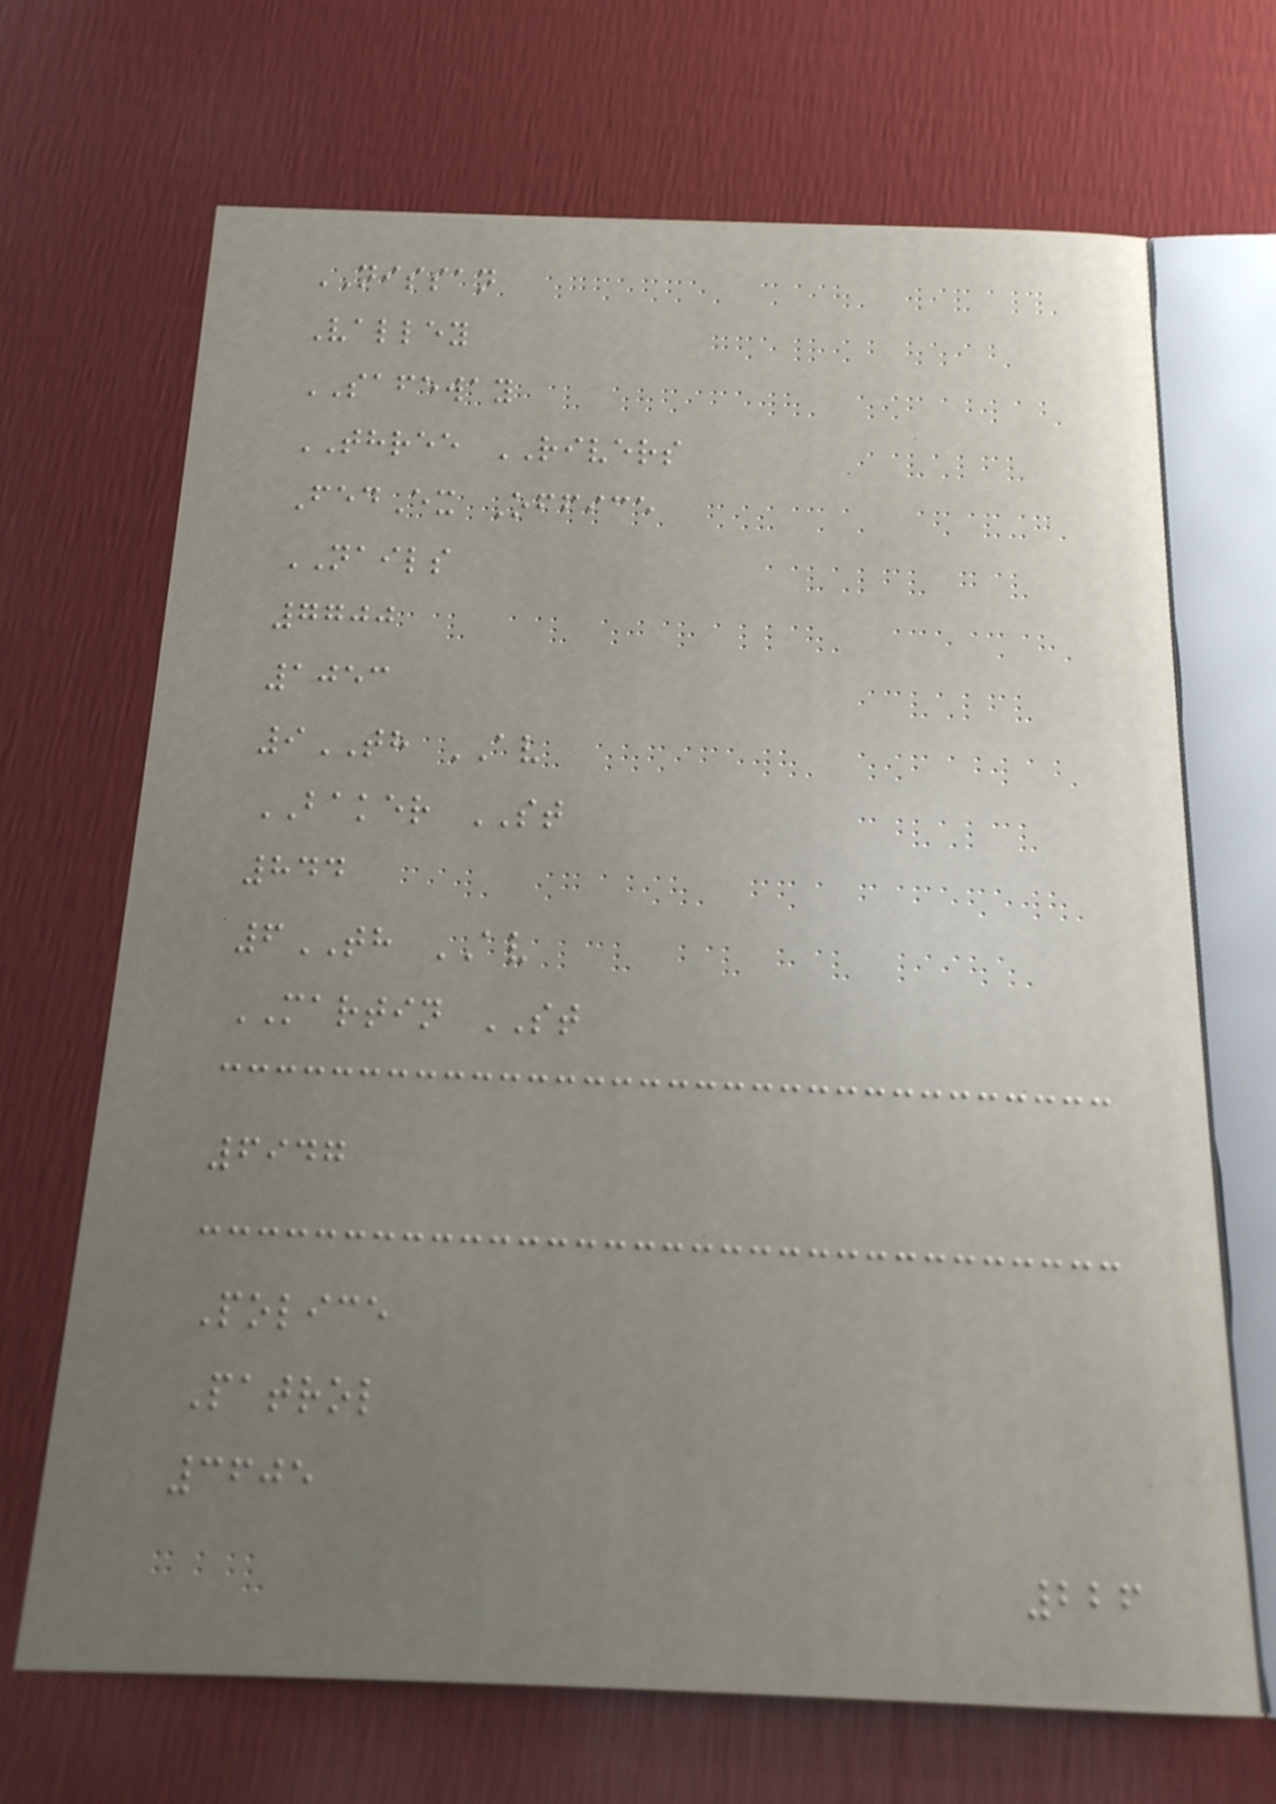NISSAN
Valley
SAFEWAY
THREE RIVERS
FedEx Office
NAILS
7700
1053
9TH AV
BAKER ST
844
6TH AV
MARTIN ST
6947
Police
Patrol
3605
226
